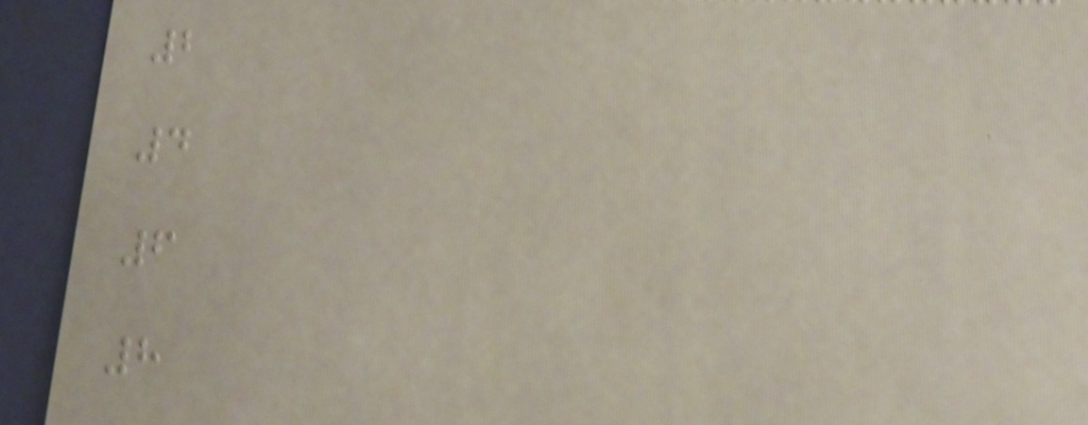2
4
6
8
